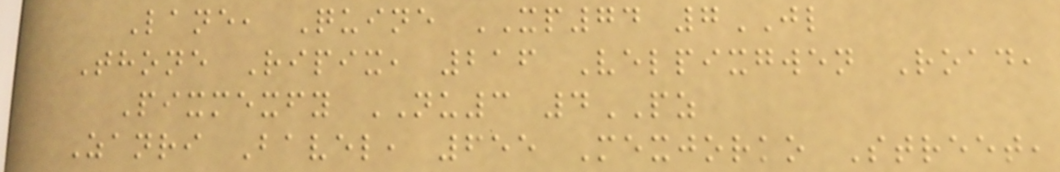Lane, Quine XP74 7JL
Thone Ripix, 216 Velpixgwen Road,
Pixmexfy NU3 4PZ
Zanri Bavel, 655 Mexjorko Street,
